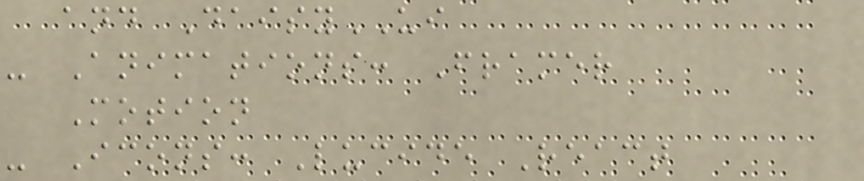and DaisyUI
- Animations: Framer
Motion
- Icons: Lucide React
